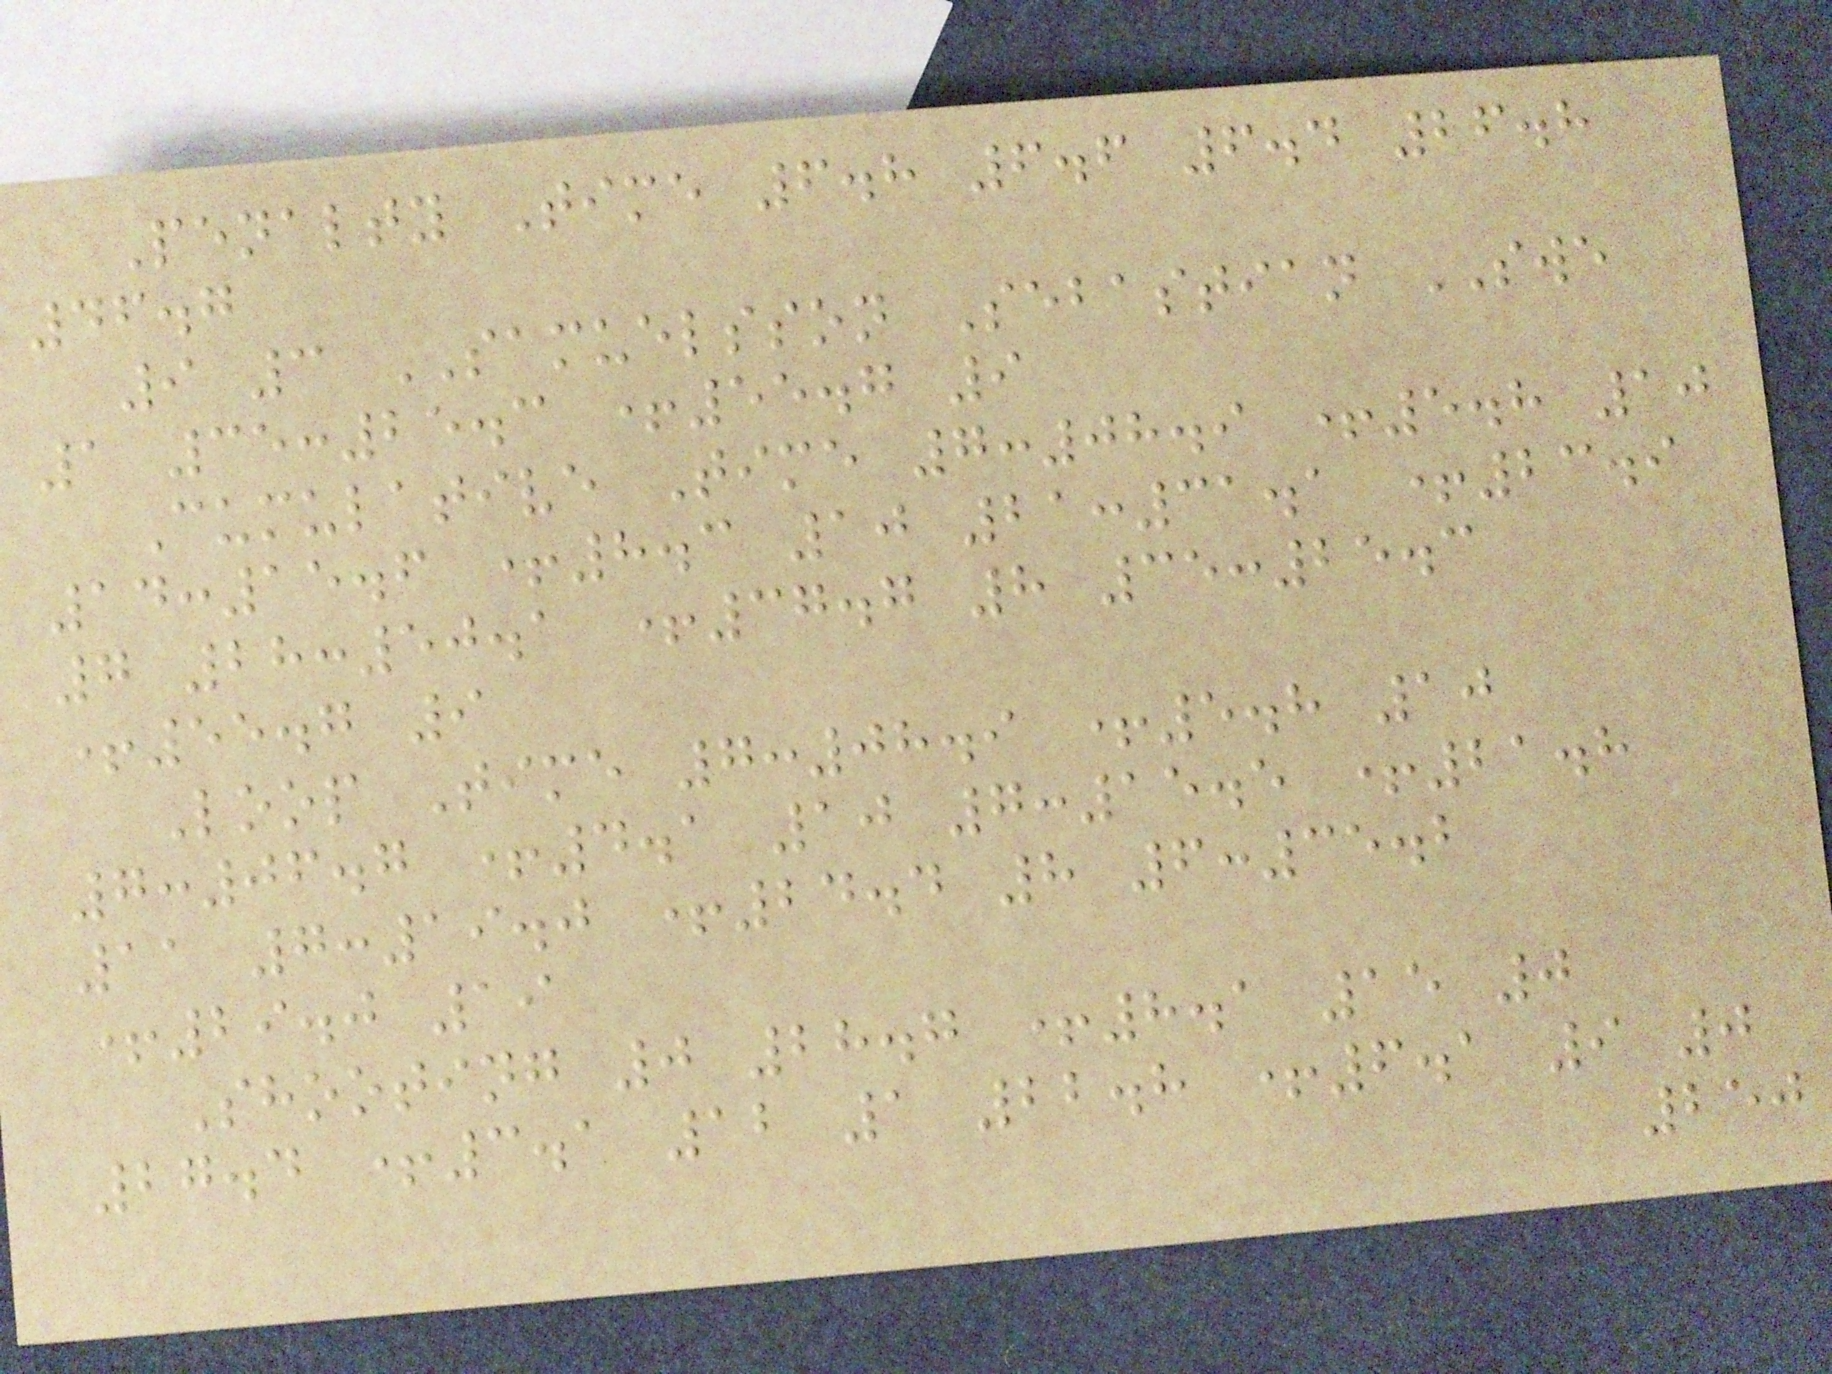Penalty Time 6.8 6.6 6.4 26.8
46.7
9 3 SAMUELSSON Sebastian SWE
1 35:25.3 +55.7 9
Cumulative Time 7:08.9 +5.8 10
14:15.6 +8.3 10 21:31.1 +23.9
7 28:50.1 +37.7 8 35:25.3
+55.7 9
Loop Time 7:08.9 +5.8 10
7:06.7 +4.1 10 7:15.5 +21.8
11 7:19.0 +24.4 8 6:35.2
+29.0 19
Shooting 0 28.7 +8.1 15 0
27.4 +3.1 12 1 22.8 +6.1 9 0
250
